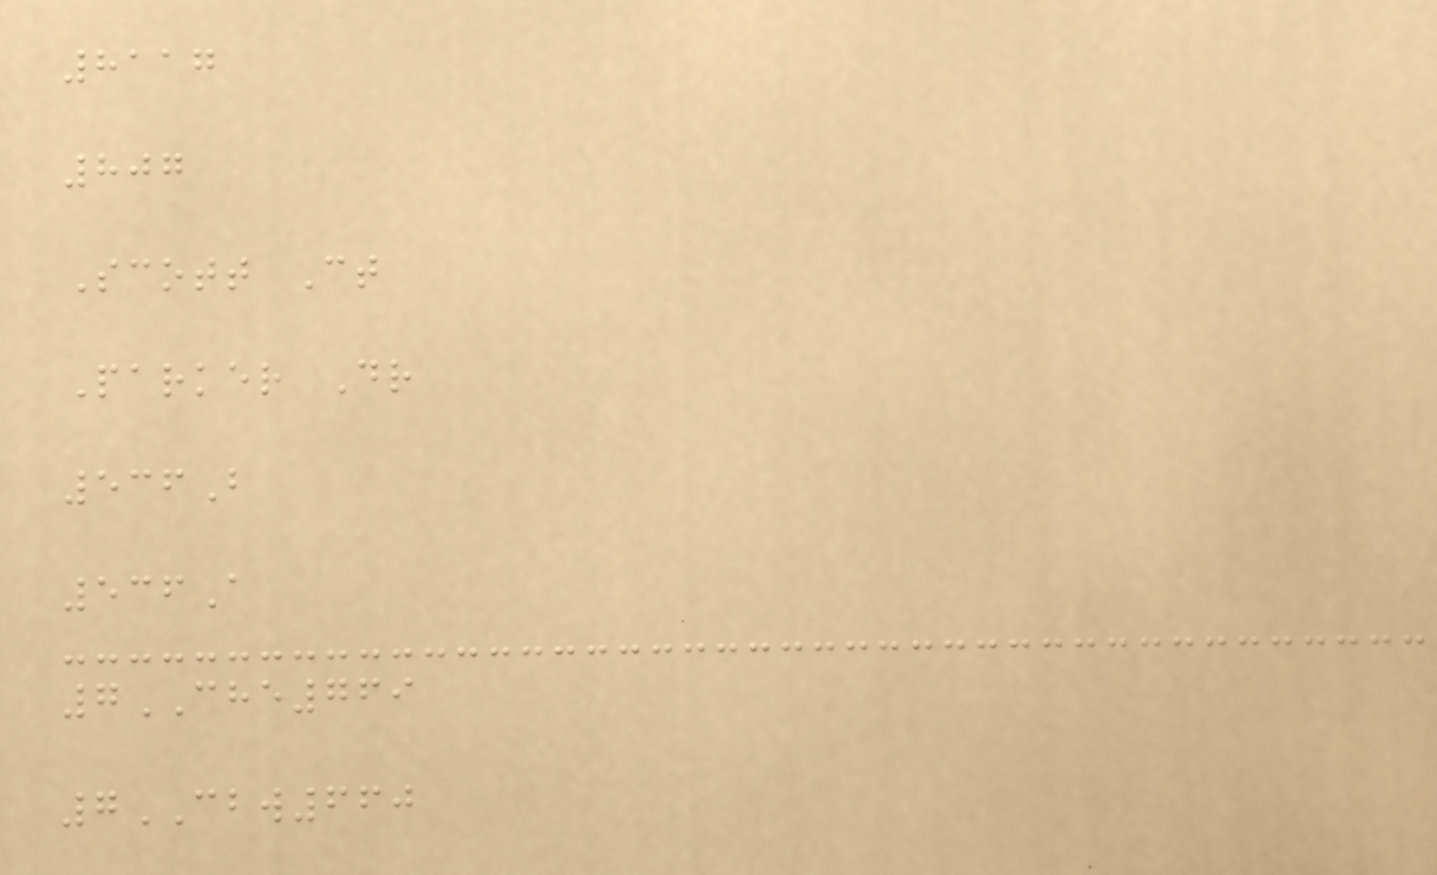8117
807
Scott Ct
Parker Dr
536B
536A
7CHE769
7CBW660
